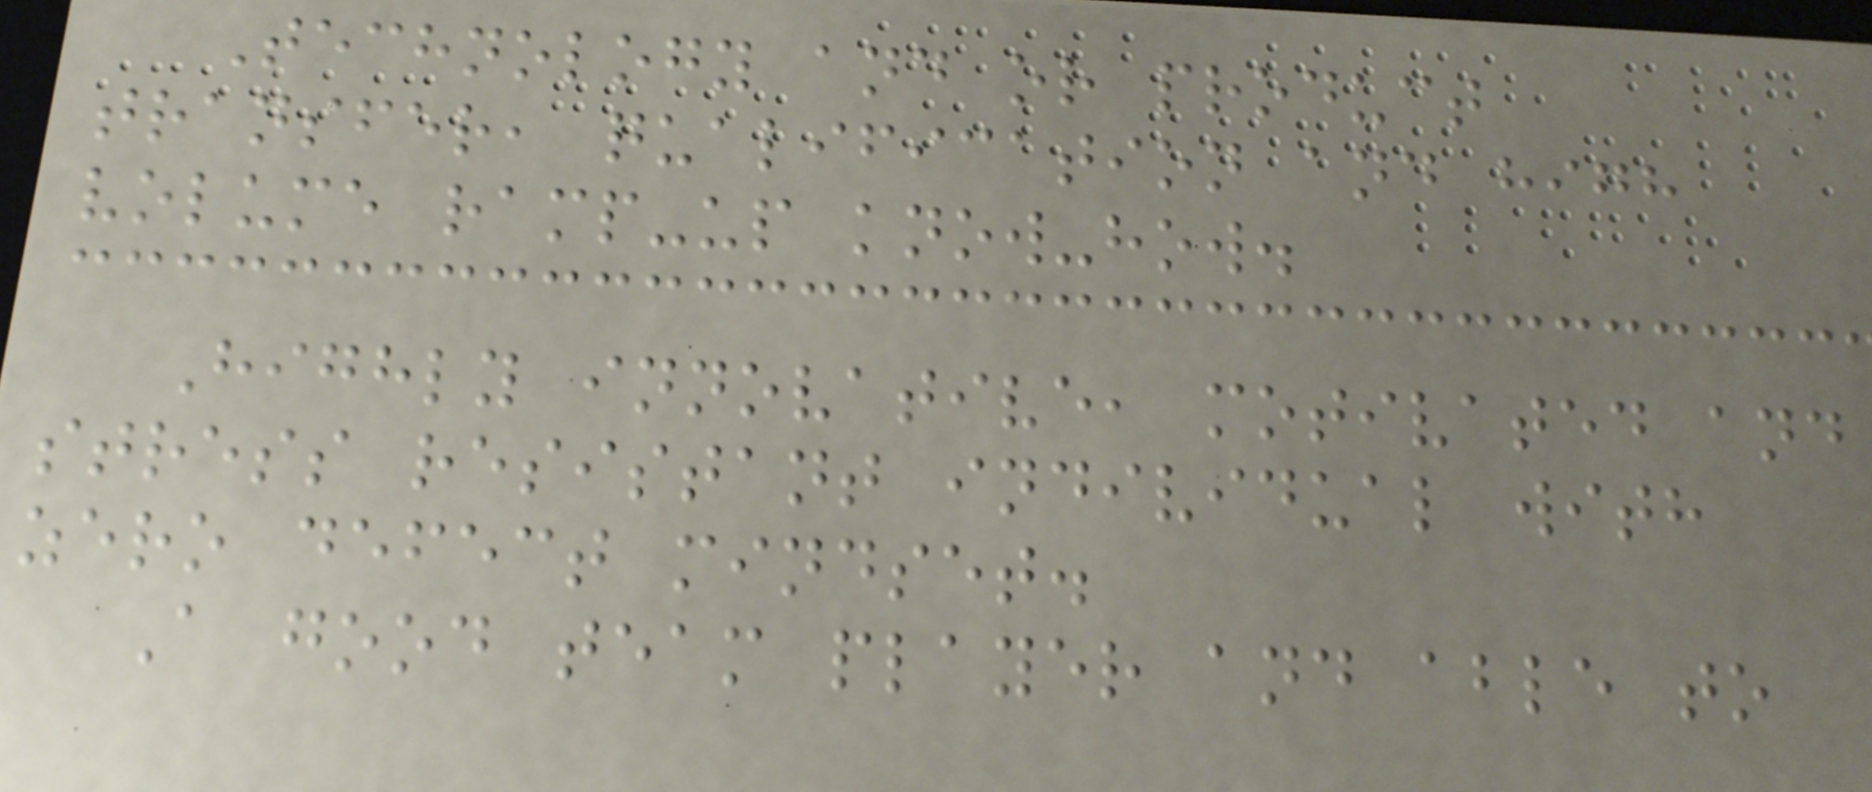Technology and or product
transfer, qualification and high
volume ramp-up know-how.
Highly innovative, motivated and
stress resistant individual with
zero defect mindset.
A good team player and able to
